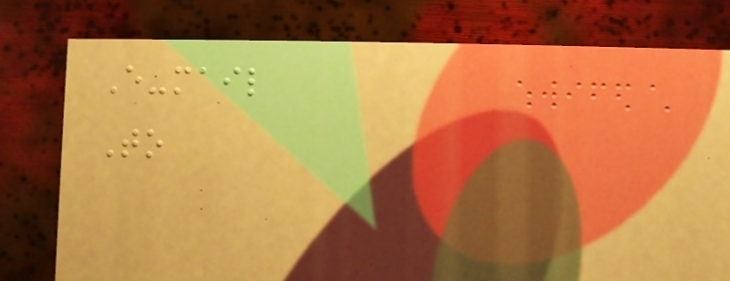E-mail
To
